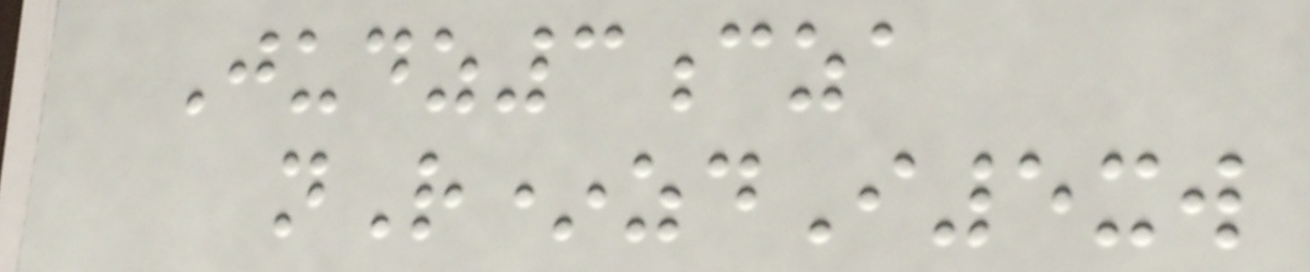Judz3cza
nR*zdI5xw
